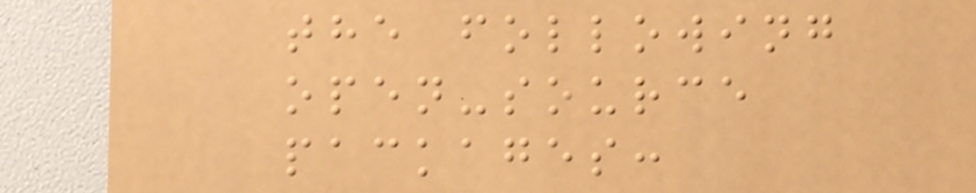the following
open-source
packages:
